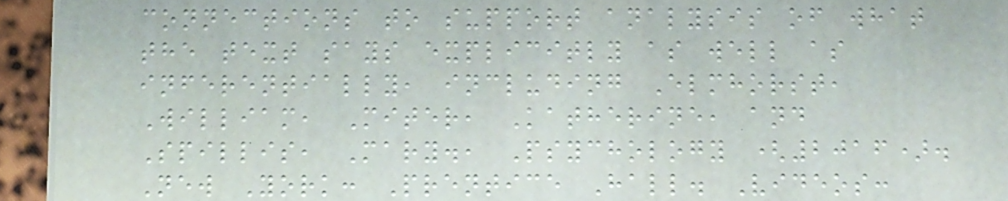connections to support analysis of what
the text says explicitly as well as
inferentially, including Elmhorst,
William, Miter, Katherine, and
Spillis, Mary., Psychology (2016).
New York: Prentice Hall. Videos:
